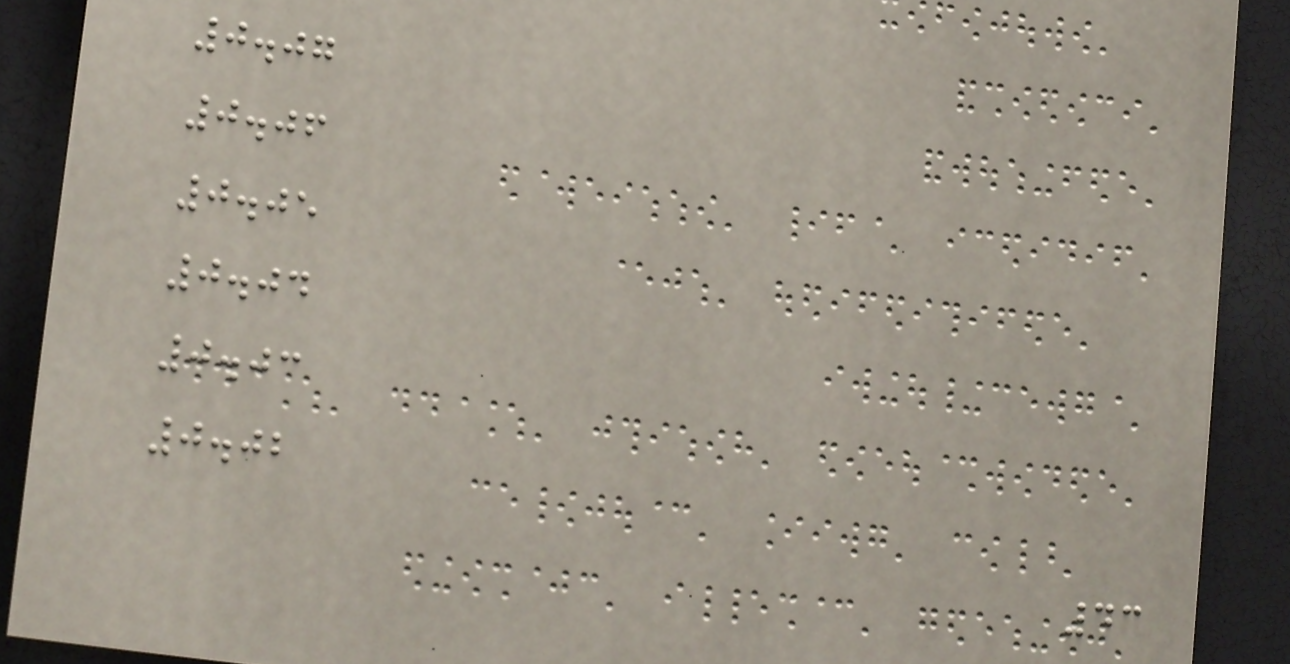0.07
0.06
0.05
0.04
0.03
0.02
43
